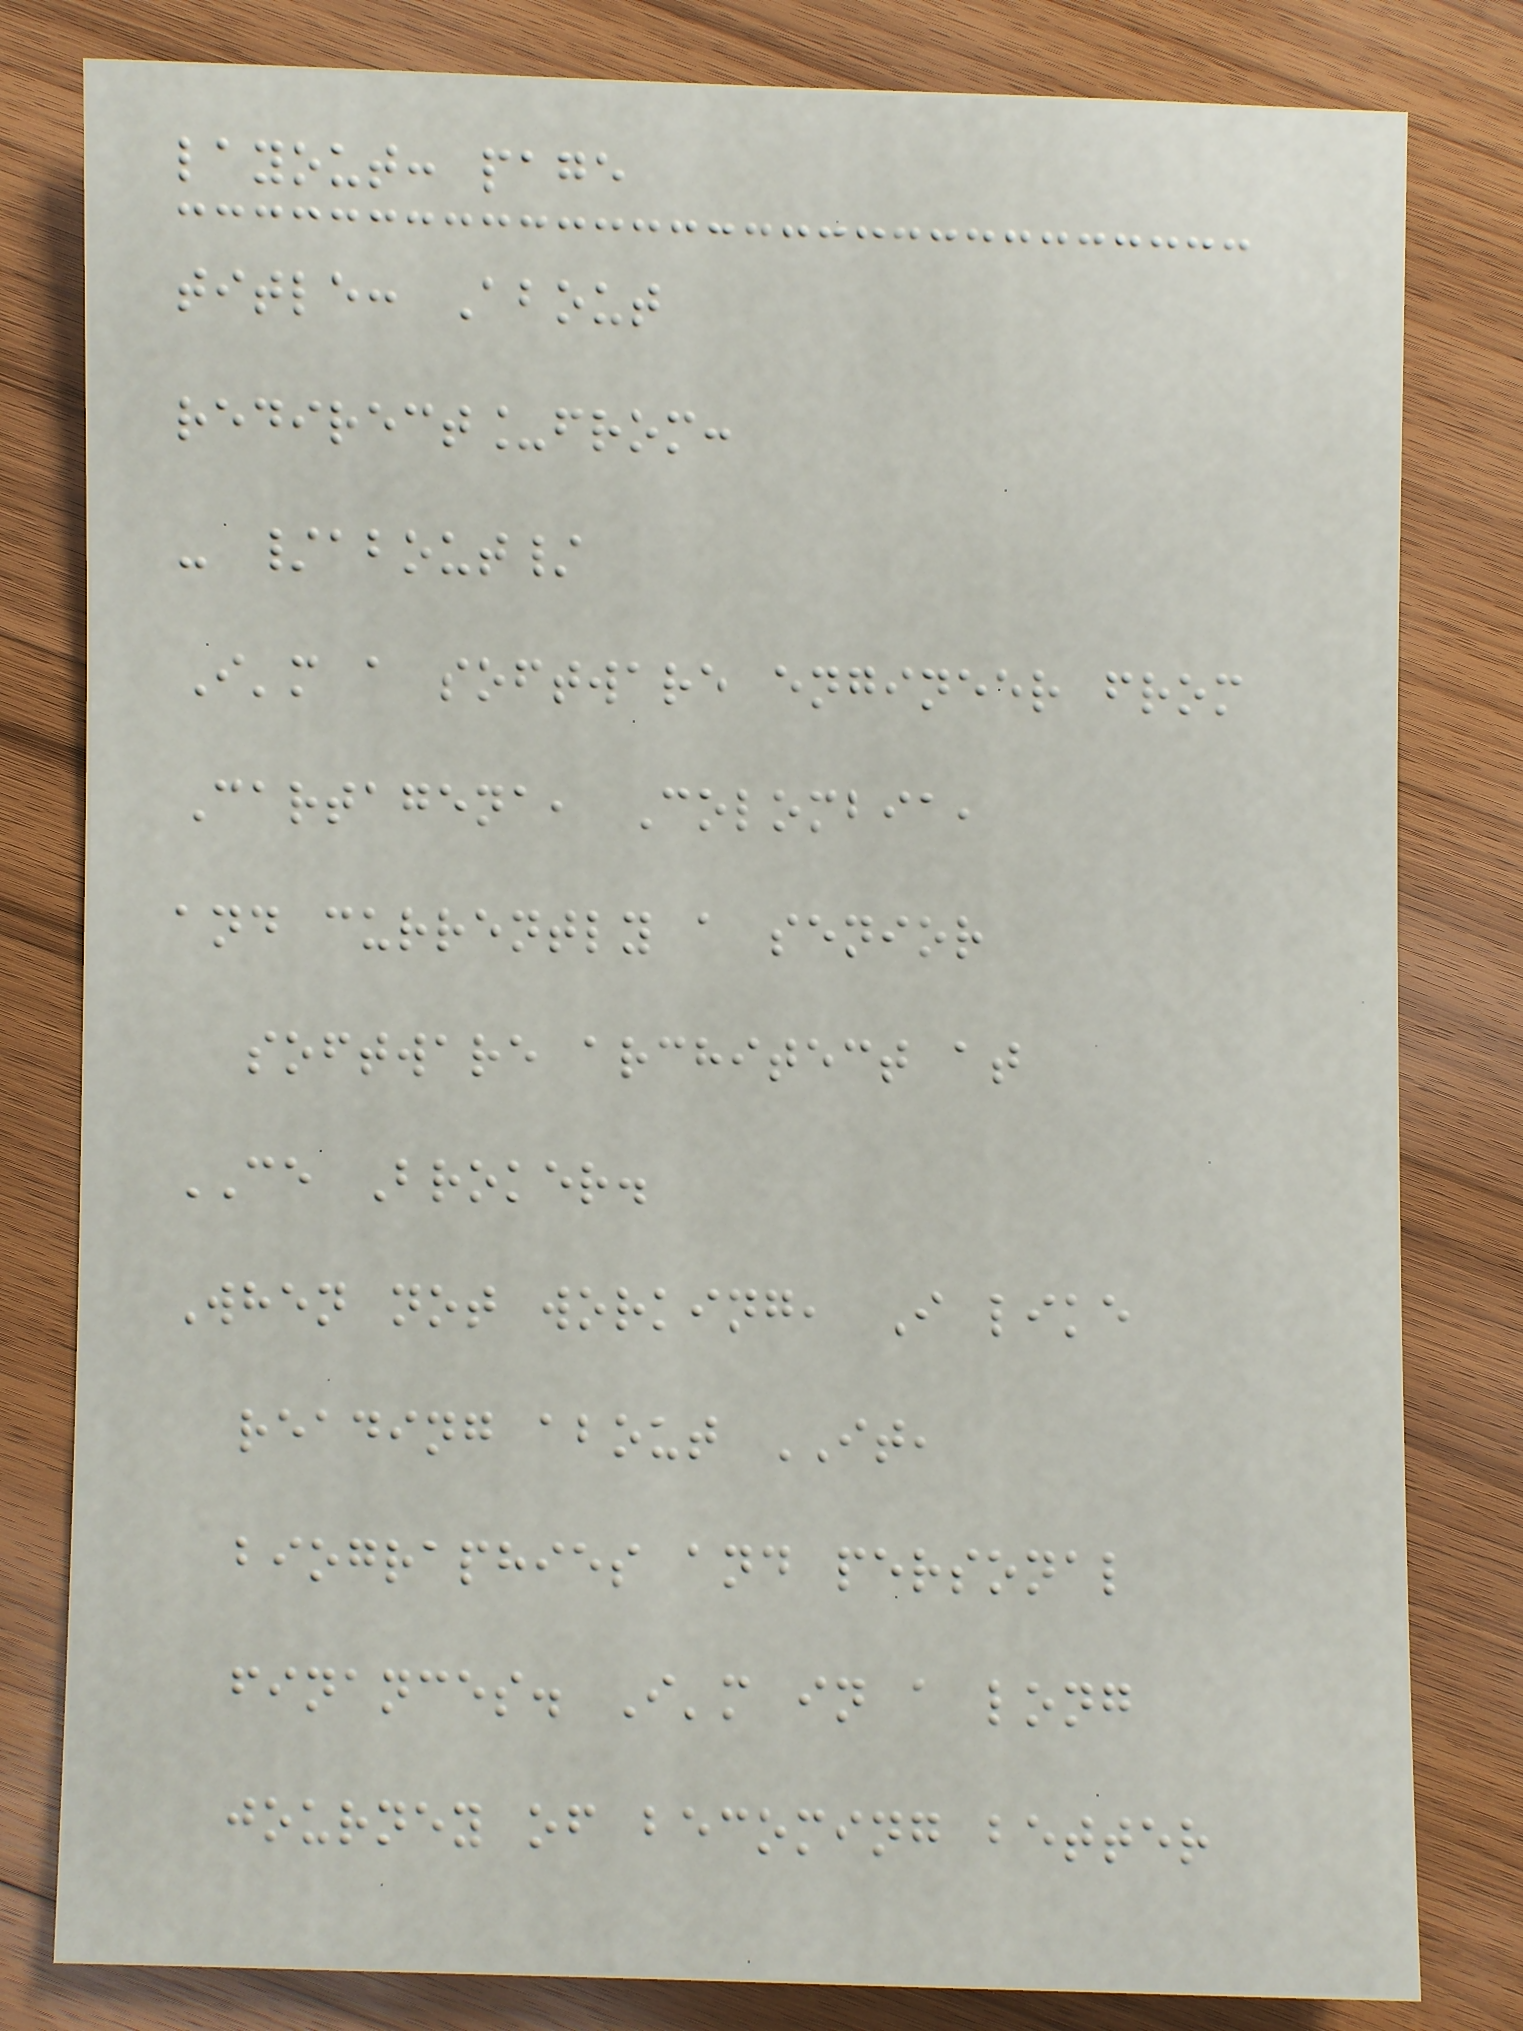layout: page
title: About
redirect_from:
- /about/
I'm a software engineer from
Cartagena, Colombia,
and currently a senior
software architect at
CE Broker.
When not working, I like
reading about IT,
biographies and personal
finances. I'm in a long
journey of becoming better
